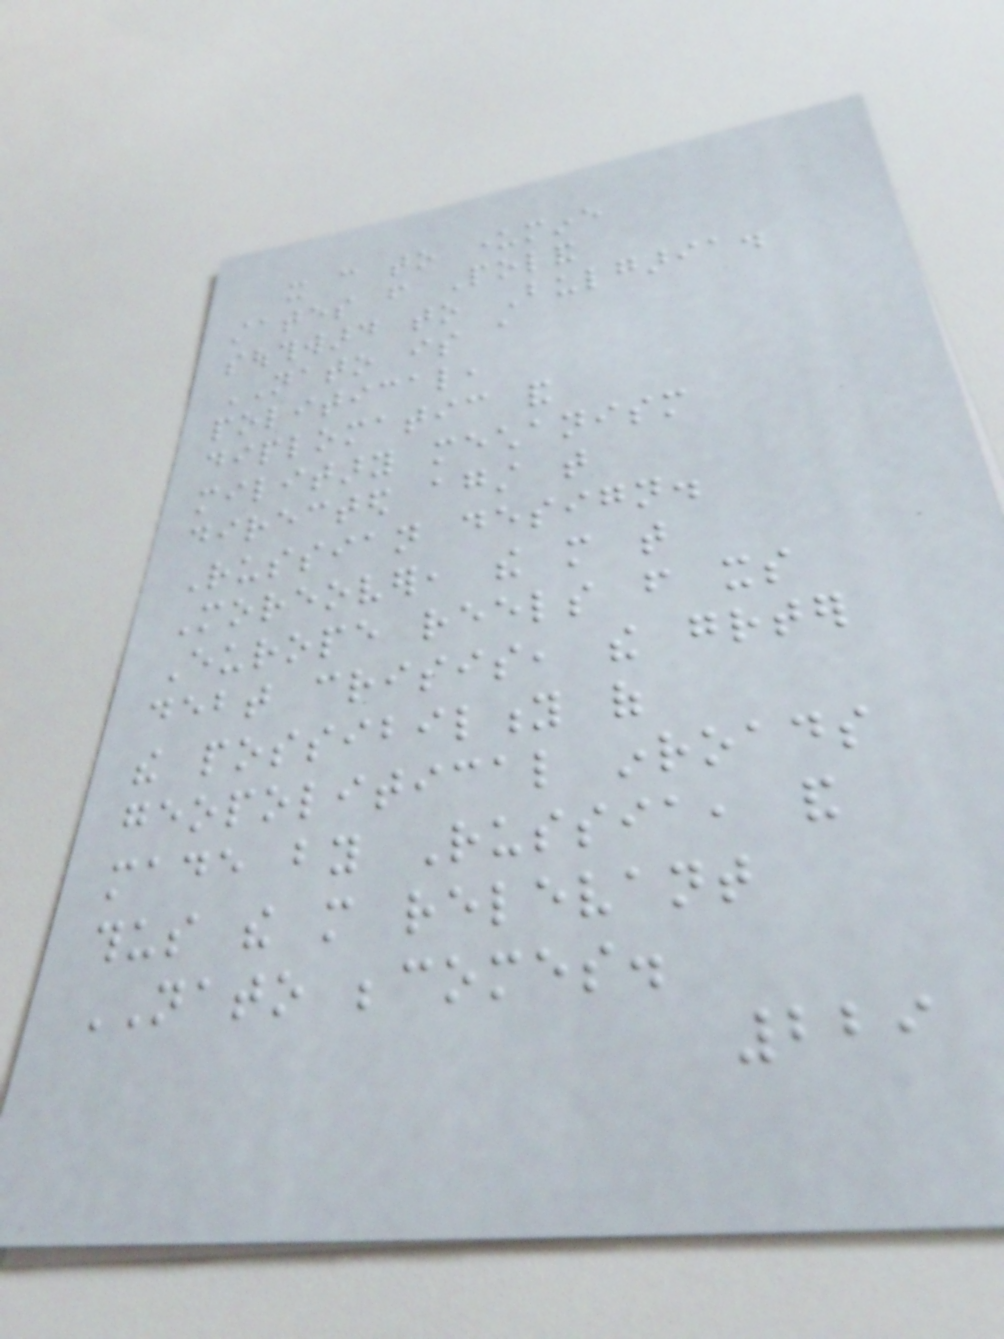it can to undermine
states from Poland
southward to Bulgaria.
NATO is a
political,
diplomatic and
military mechanism
directed against that
Russian design.
Moreover, the more that
Europe reels from its
debt crisis, the greater
the possibility of
geopolitical inroads
made by Russia, and
thus the more relevant
NATO becomes.
229
